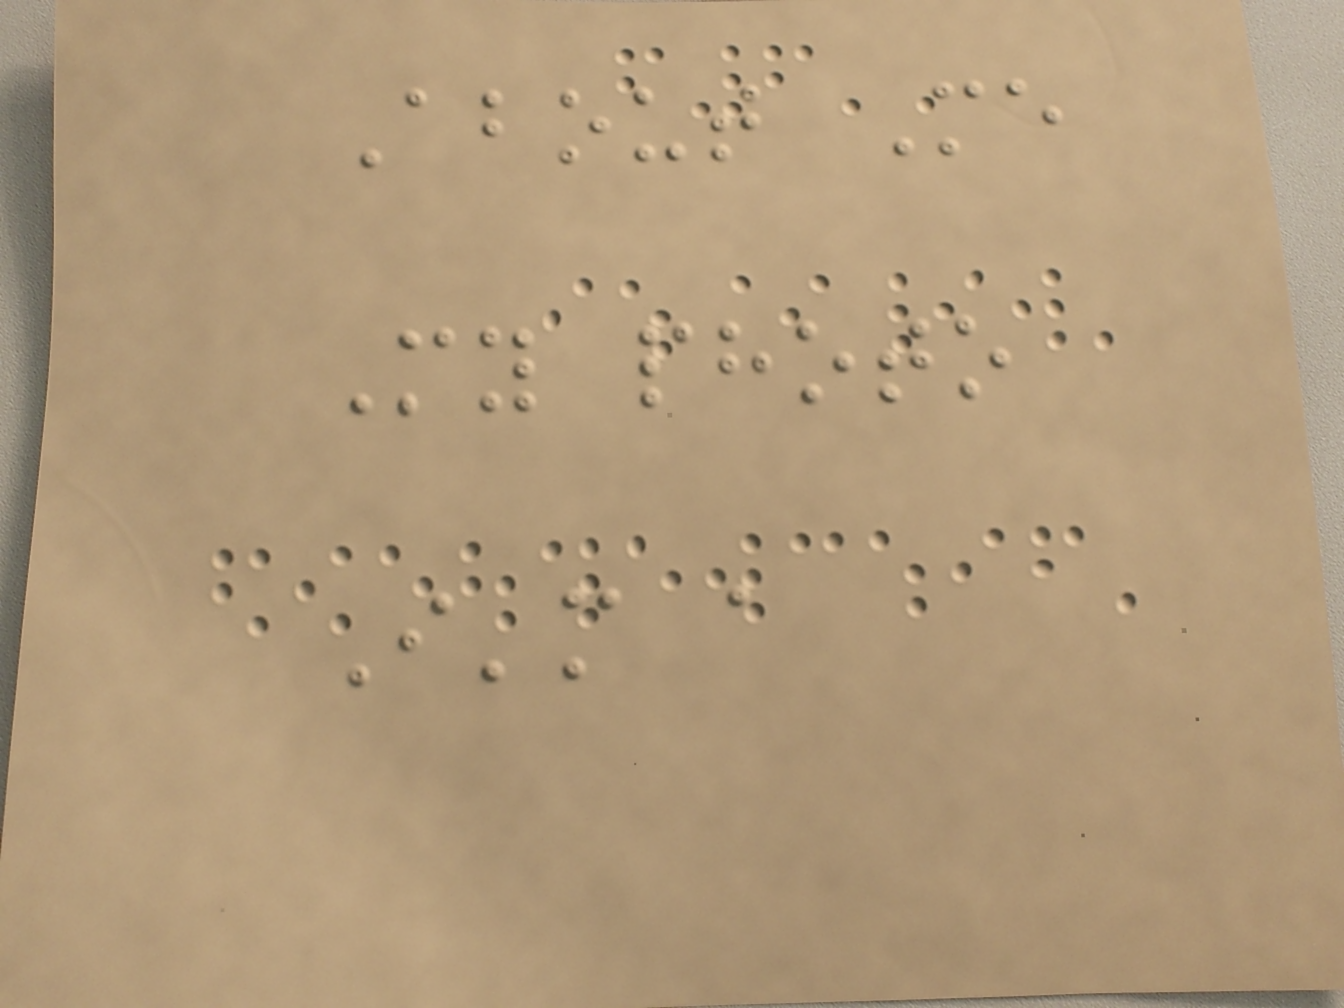About Me
My photo
I'm a
